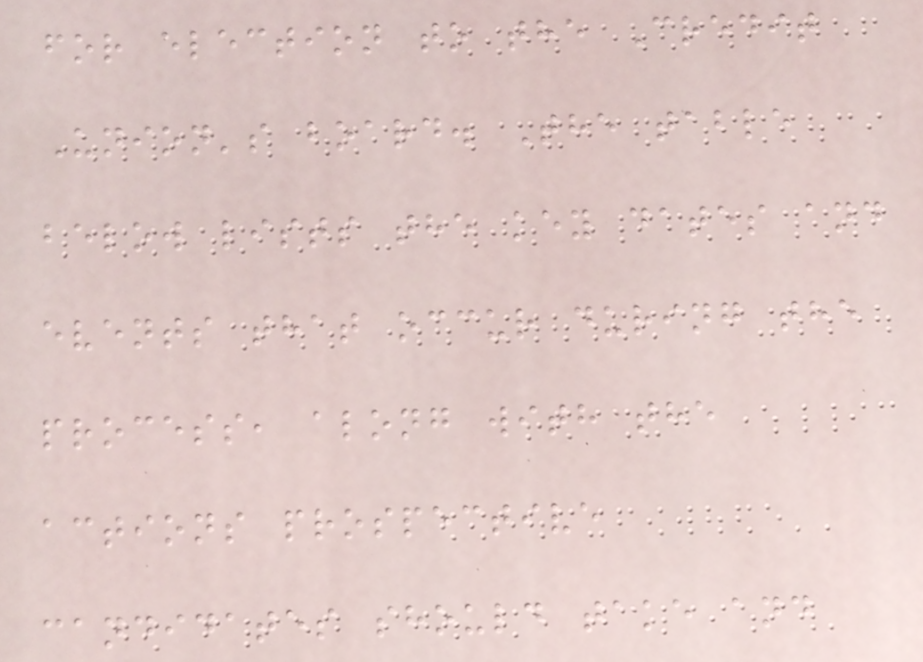for election to the Credit
Union's board. The table
below lists the key dates and
events that occur during the
process, along with the
actions prospective
candidates should take and
